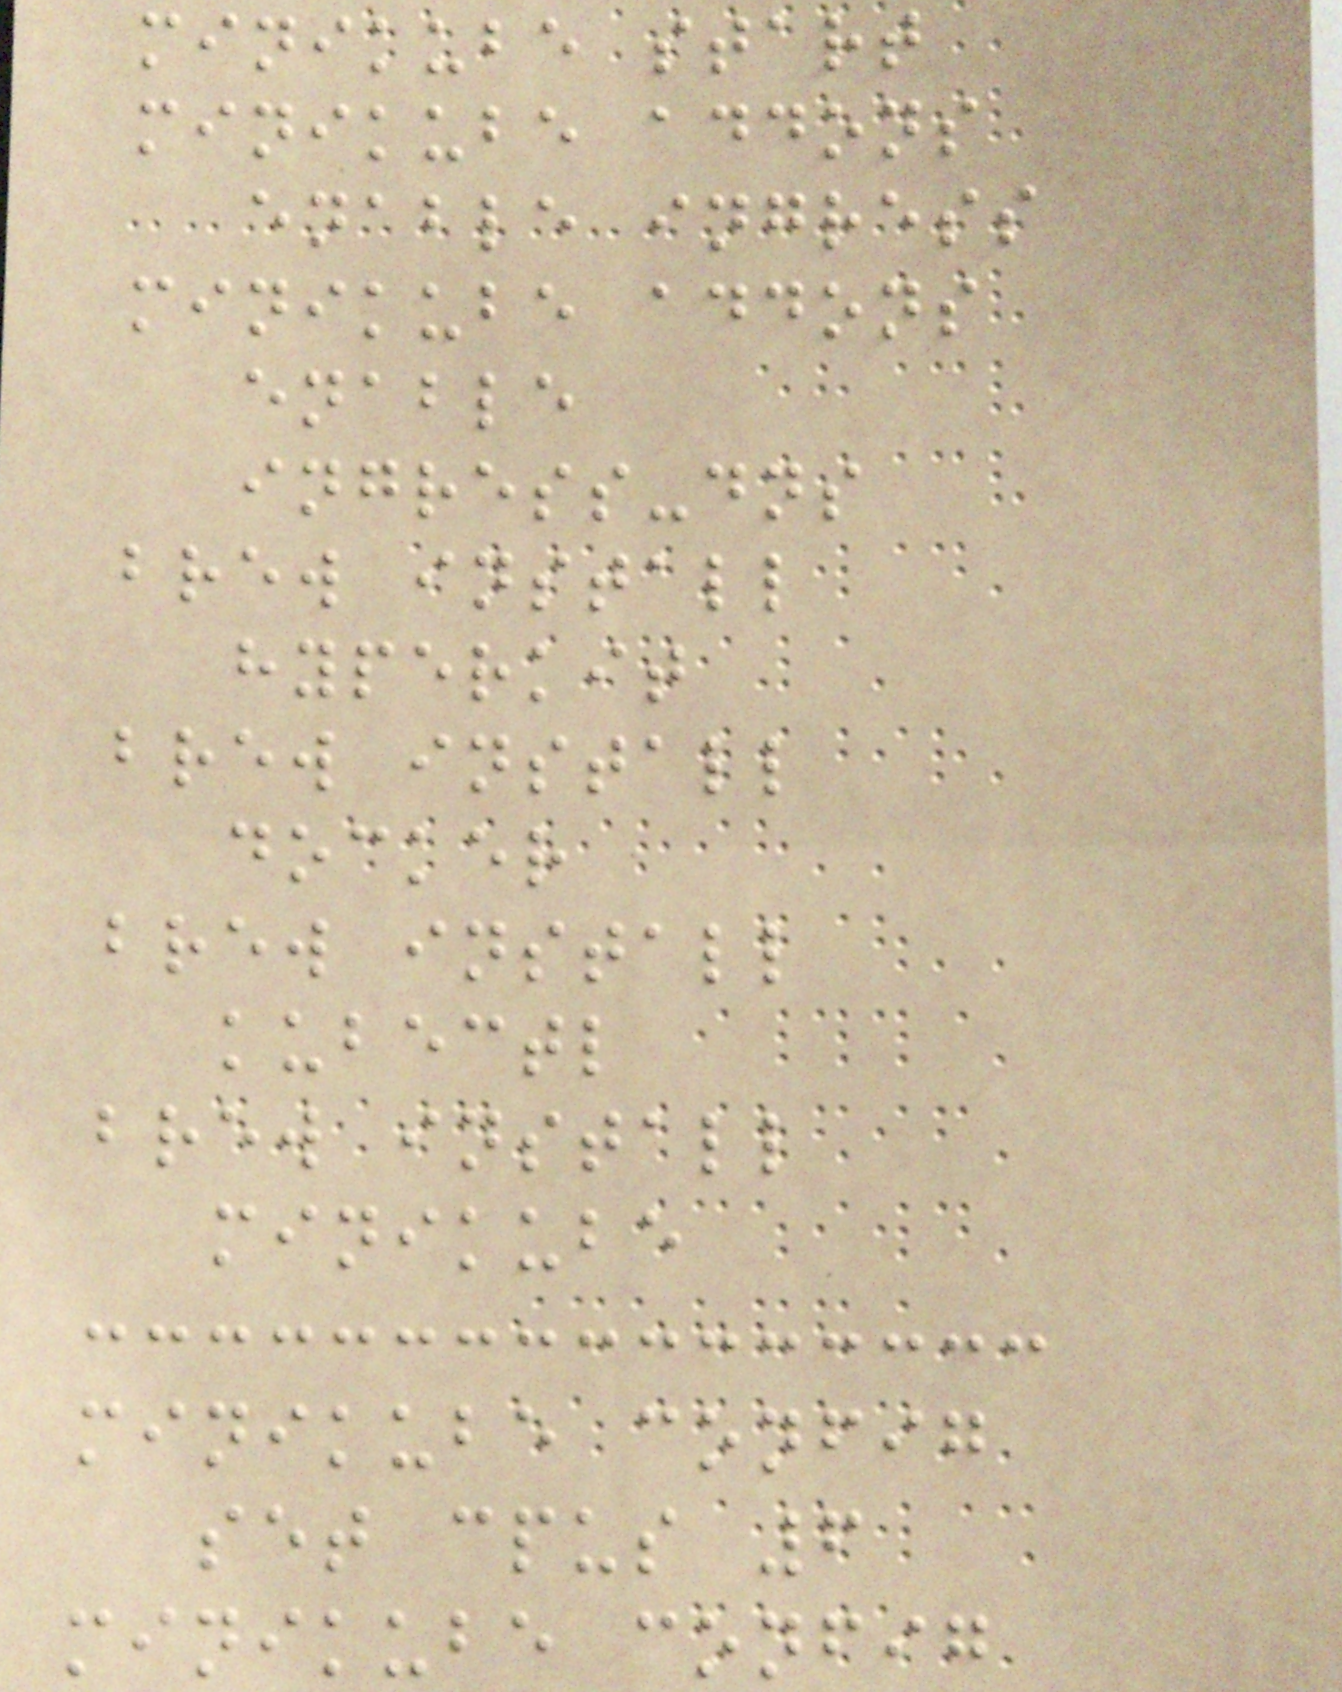minikube start
minikube addons
enable ingress
minikube addons
enable
ingress-dns
brew install
hyperkit
brew install
docker
brew install
kubectl
brew install
minikube
minikube config
set cpus 6
minikube config
